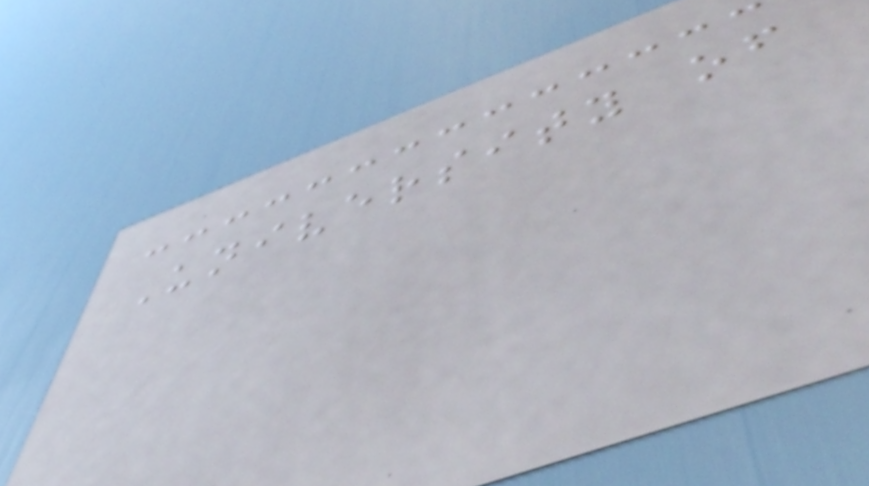University of
